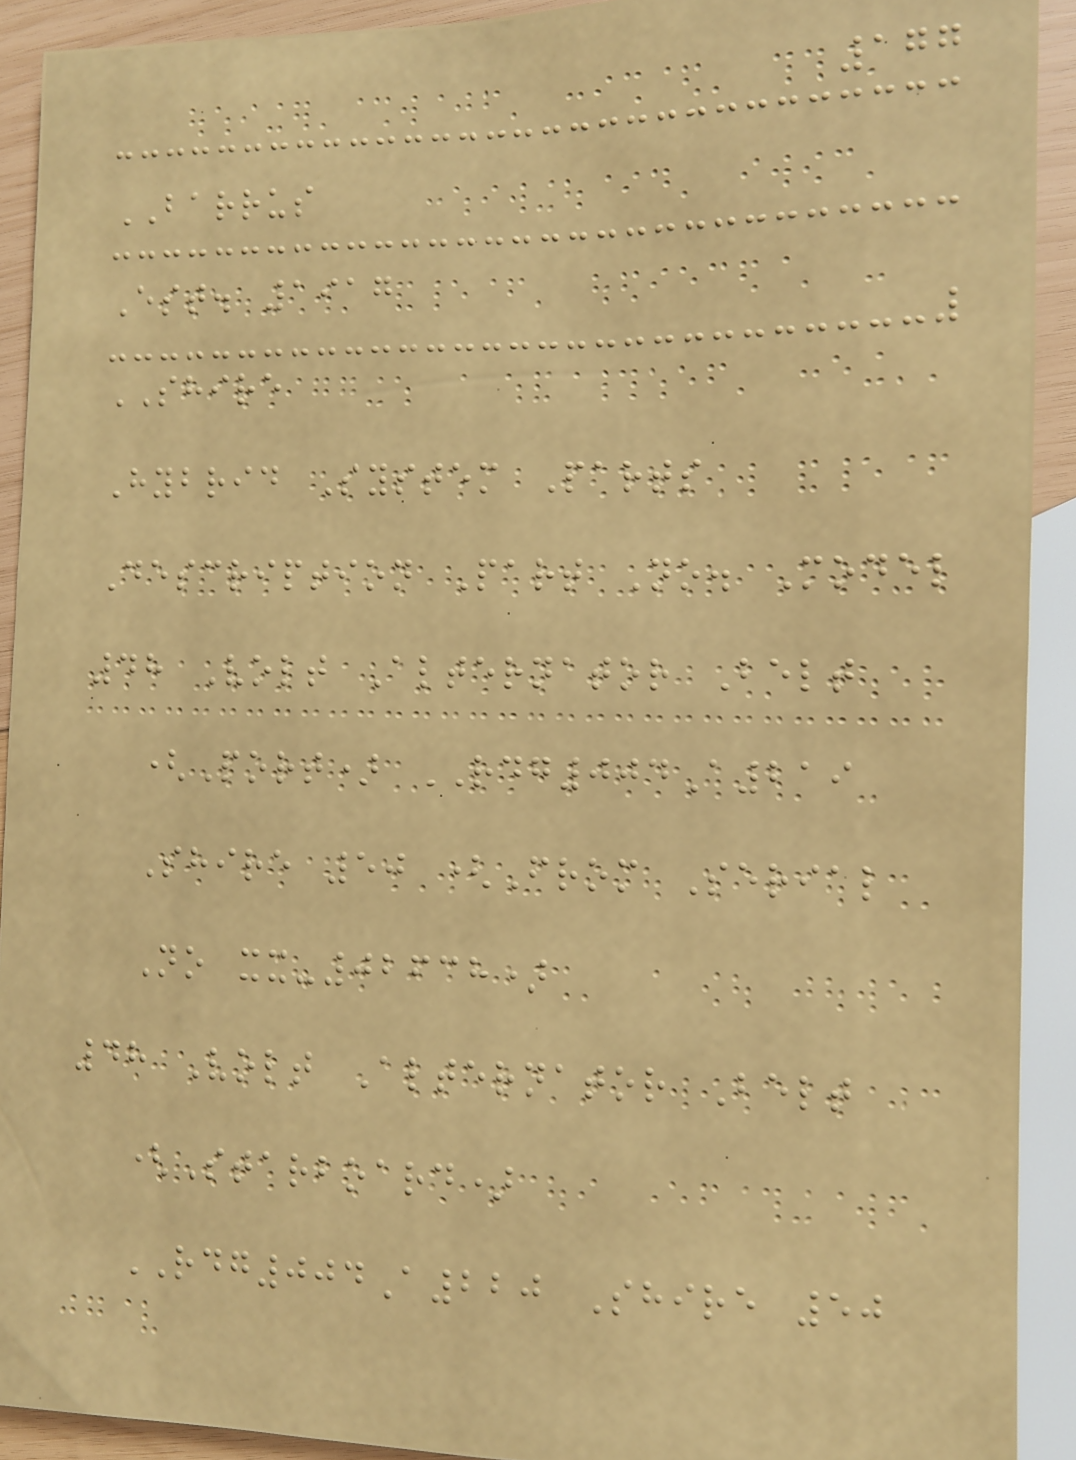177
BARRUS
Est. 1917
SHIRE
Hybrid System Parts
Description Part No. Model
48 Volt Alternator Belt
(Port) RDG004A219
Shire 50 (From Serial
No xx-02638)
48 Volt Alternator Belt
(Starboard)
RDG004A220 Shire 50
